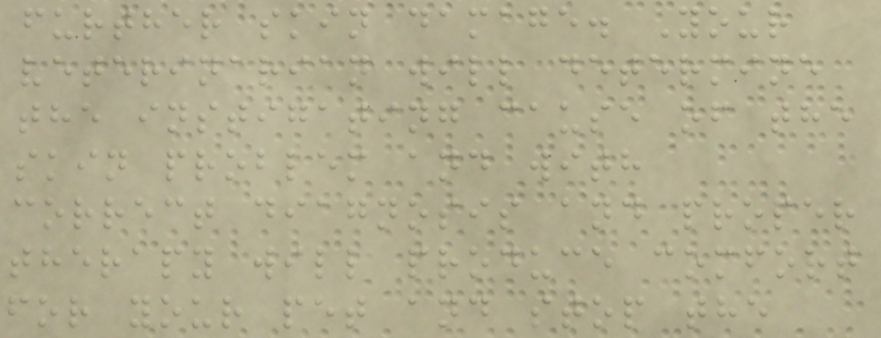further skin damage. Your
veterinarian will determine
the instigating cause of the
skin problem and with
correct diagnosis and proper
therapy will produce comfort
for your pet and stop the
